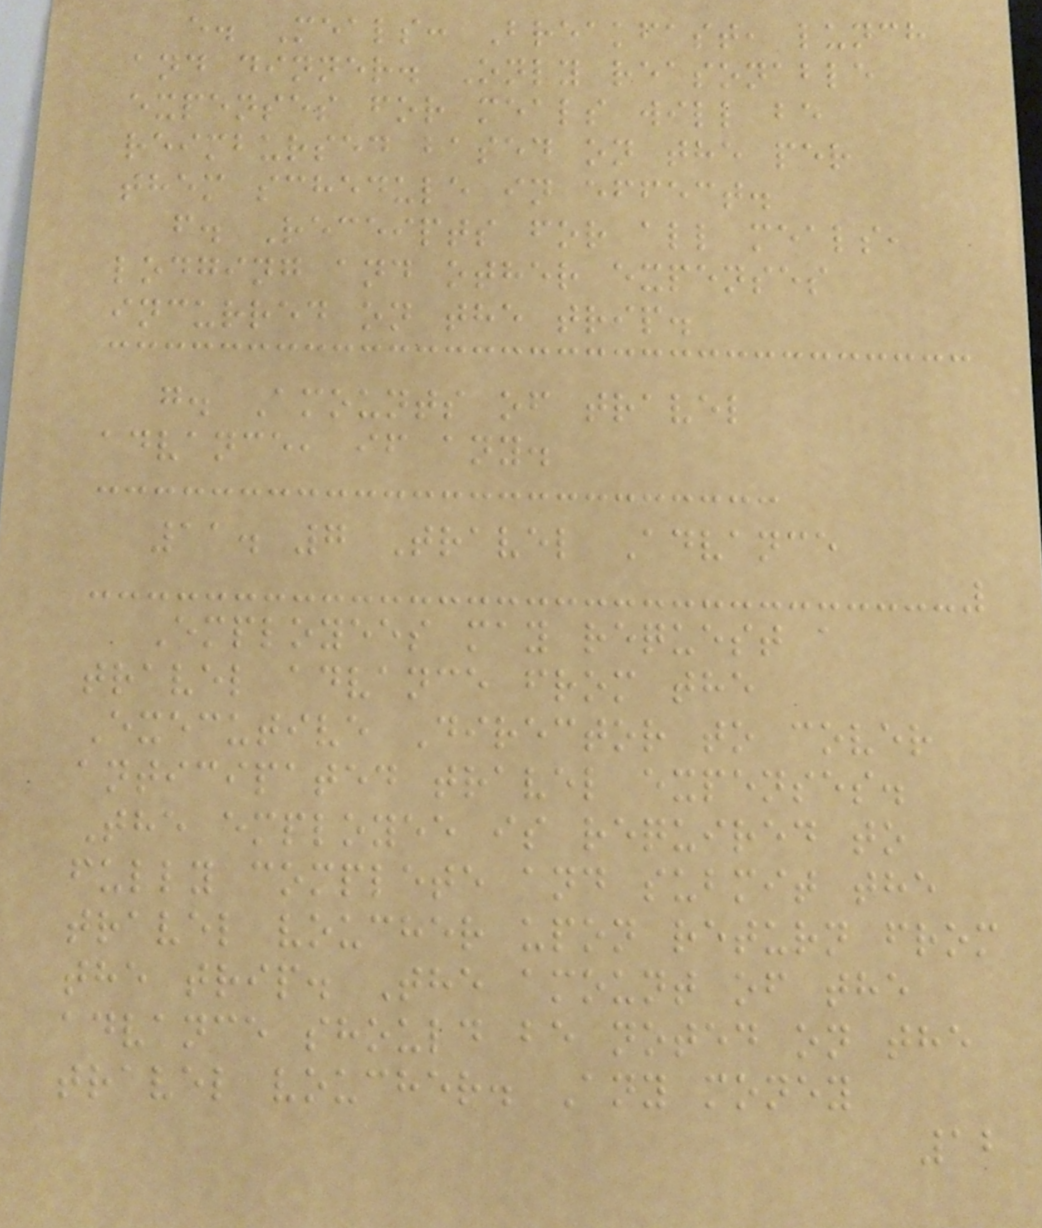e. Meals: Breakfast, lunch
and dinner. Only reasonable
expenses for meals will be
reimbursed based on the per
them schedule in effect.
f. Receipts for all meals,
lodging and other expenses
incurred on the trip.
g. Amounts of travel
advance, if any.
11. 7 Travel Advance
Employees may request a
travel advance from the
Executive Director to cover
anticipated travel expenses.
The employee is required to
fully complete and submit the
travel voucher upon return from
the trip. The amount of the
advance should be noted on the
travel voucher. Any money
12
